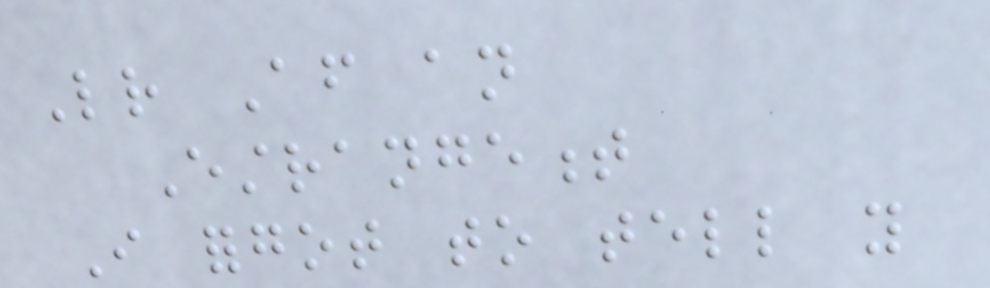Letter After an
Estrangement
I forgot to tell you
